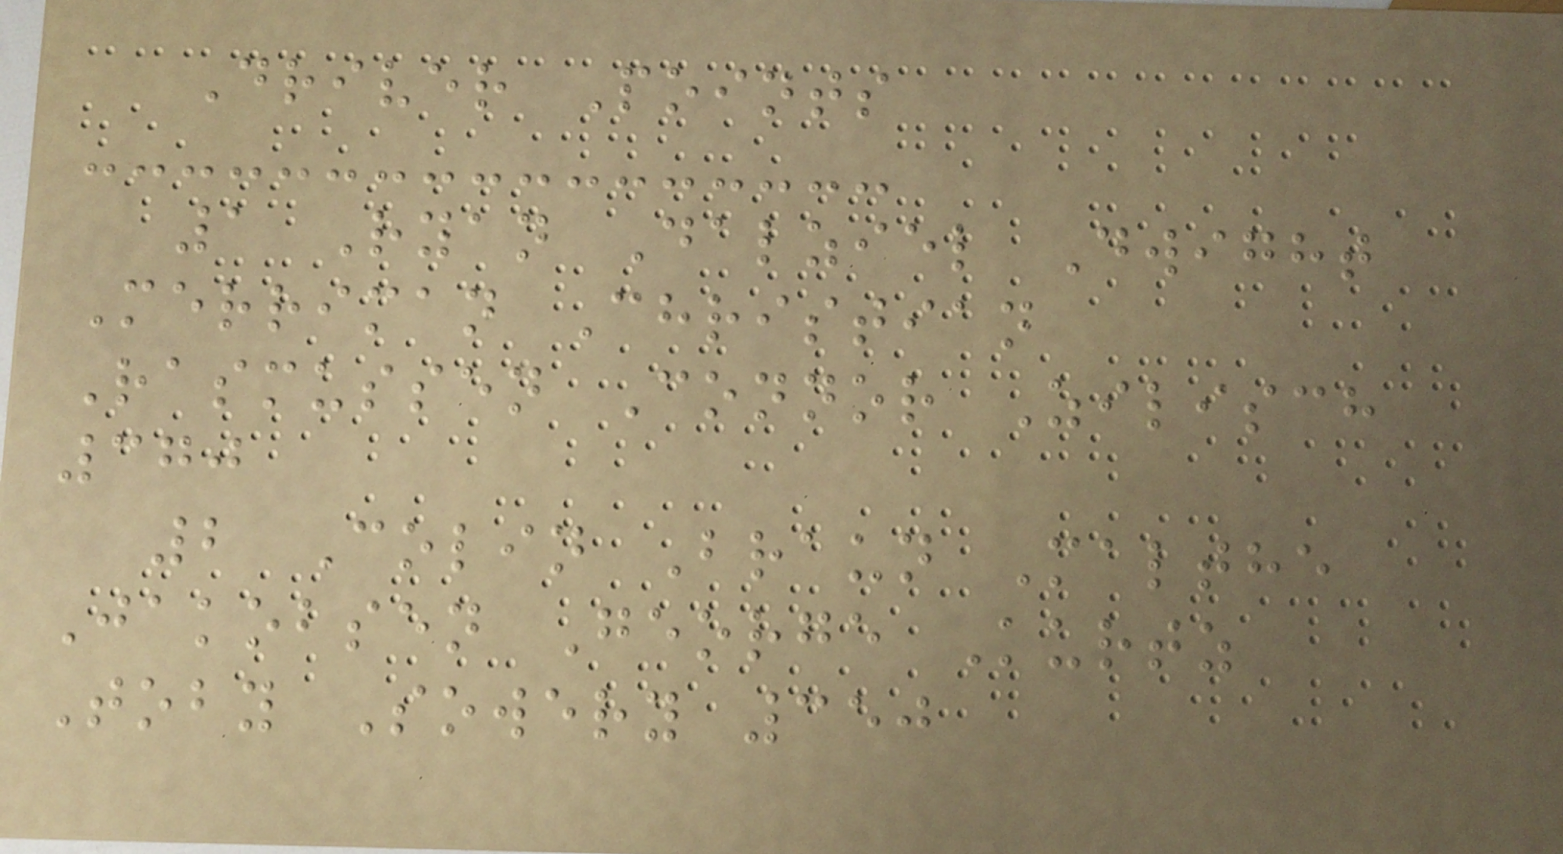Driver Points
1 Ryan Dalziel Dwight
Merriman Christian
Rasmussen Connor Zilisch
370
2 Colin Braun Malthe
Jakobsen George Kurtz
Toby Sowery 350
